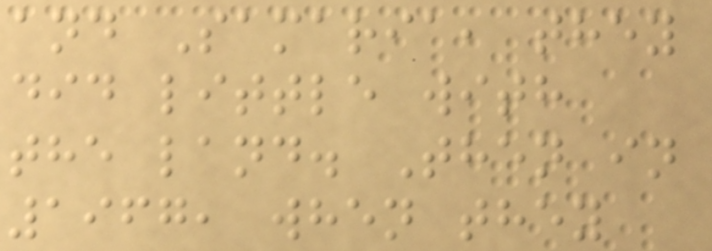and Samaria, they
did little with
the land. Then in
1967, when they
